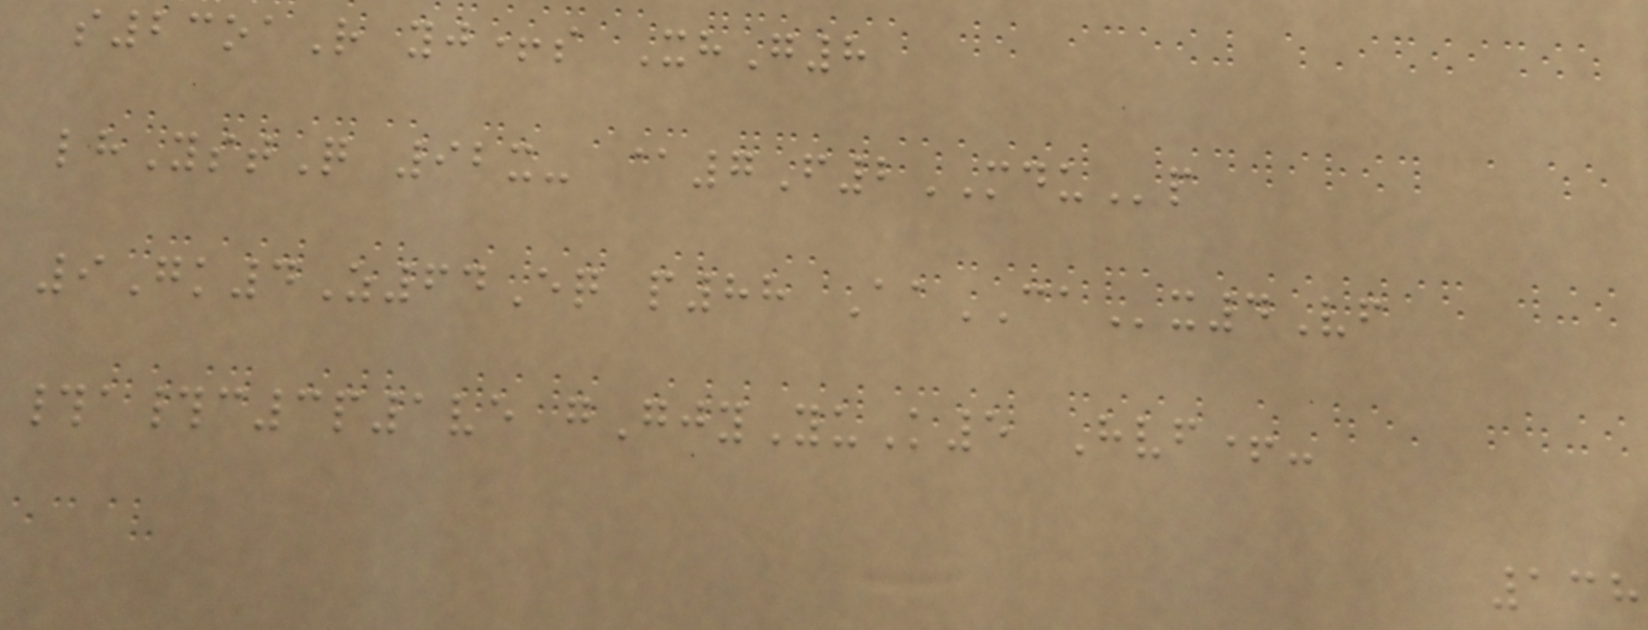s23oaR yj+s XhG8
lhYstQ 92x- @7F2MDUp
9Gk4Z64Eq p88 AaCAx4Vf
#a#c3p1ve gGjyYuK5 Hvf+-
138
